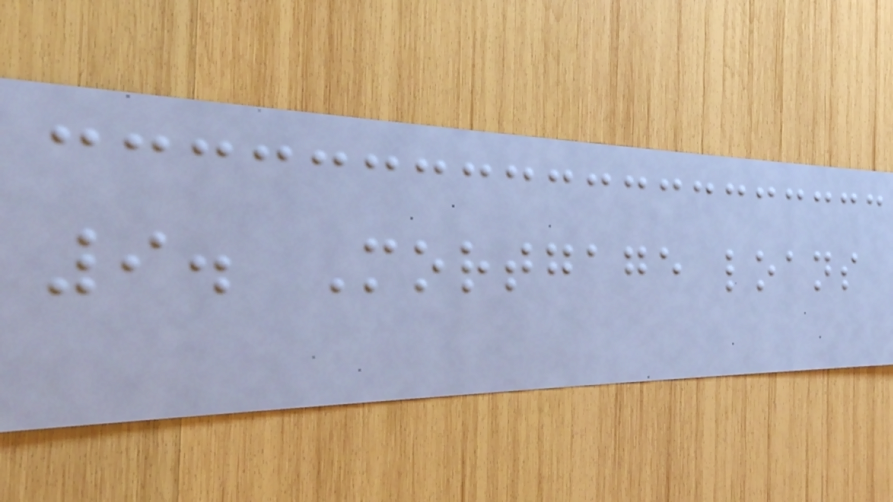9. Mortgage loans
